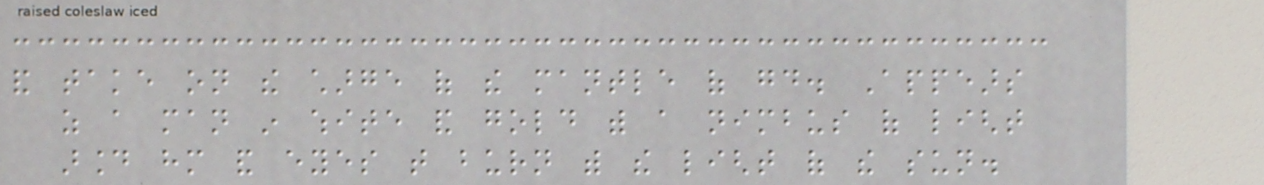and take on the charge of the mantle of good. Appears
as a man in white and gold with a nimbus of light
around him and eyes that burn with the light of the sun.
